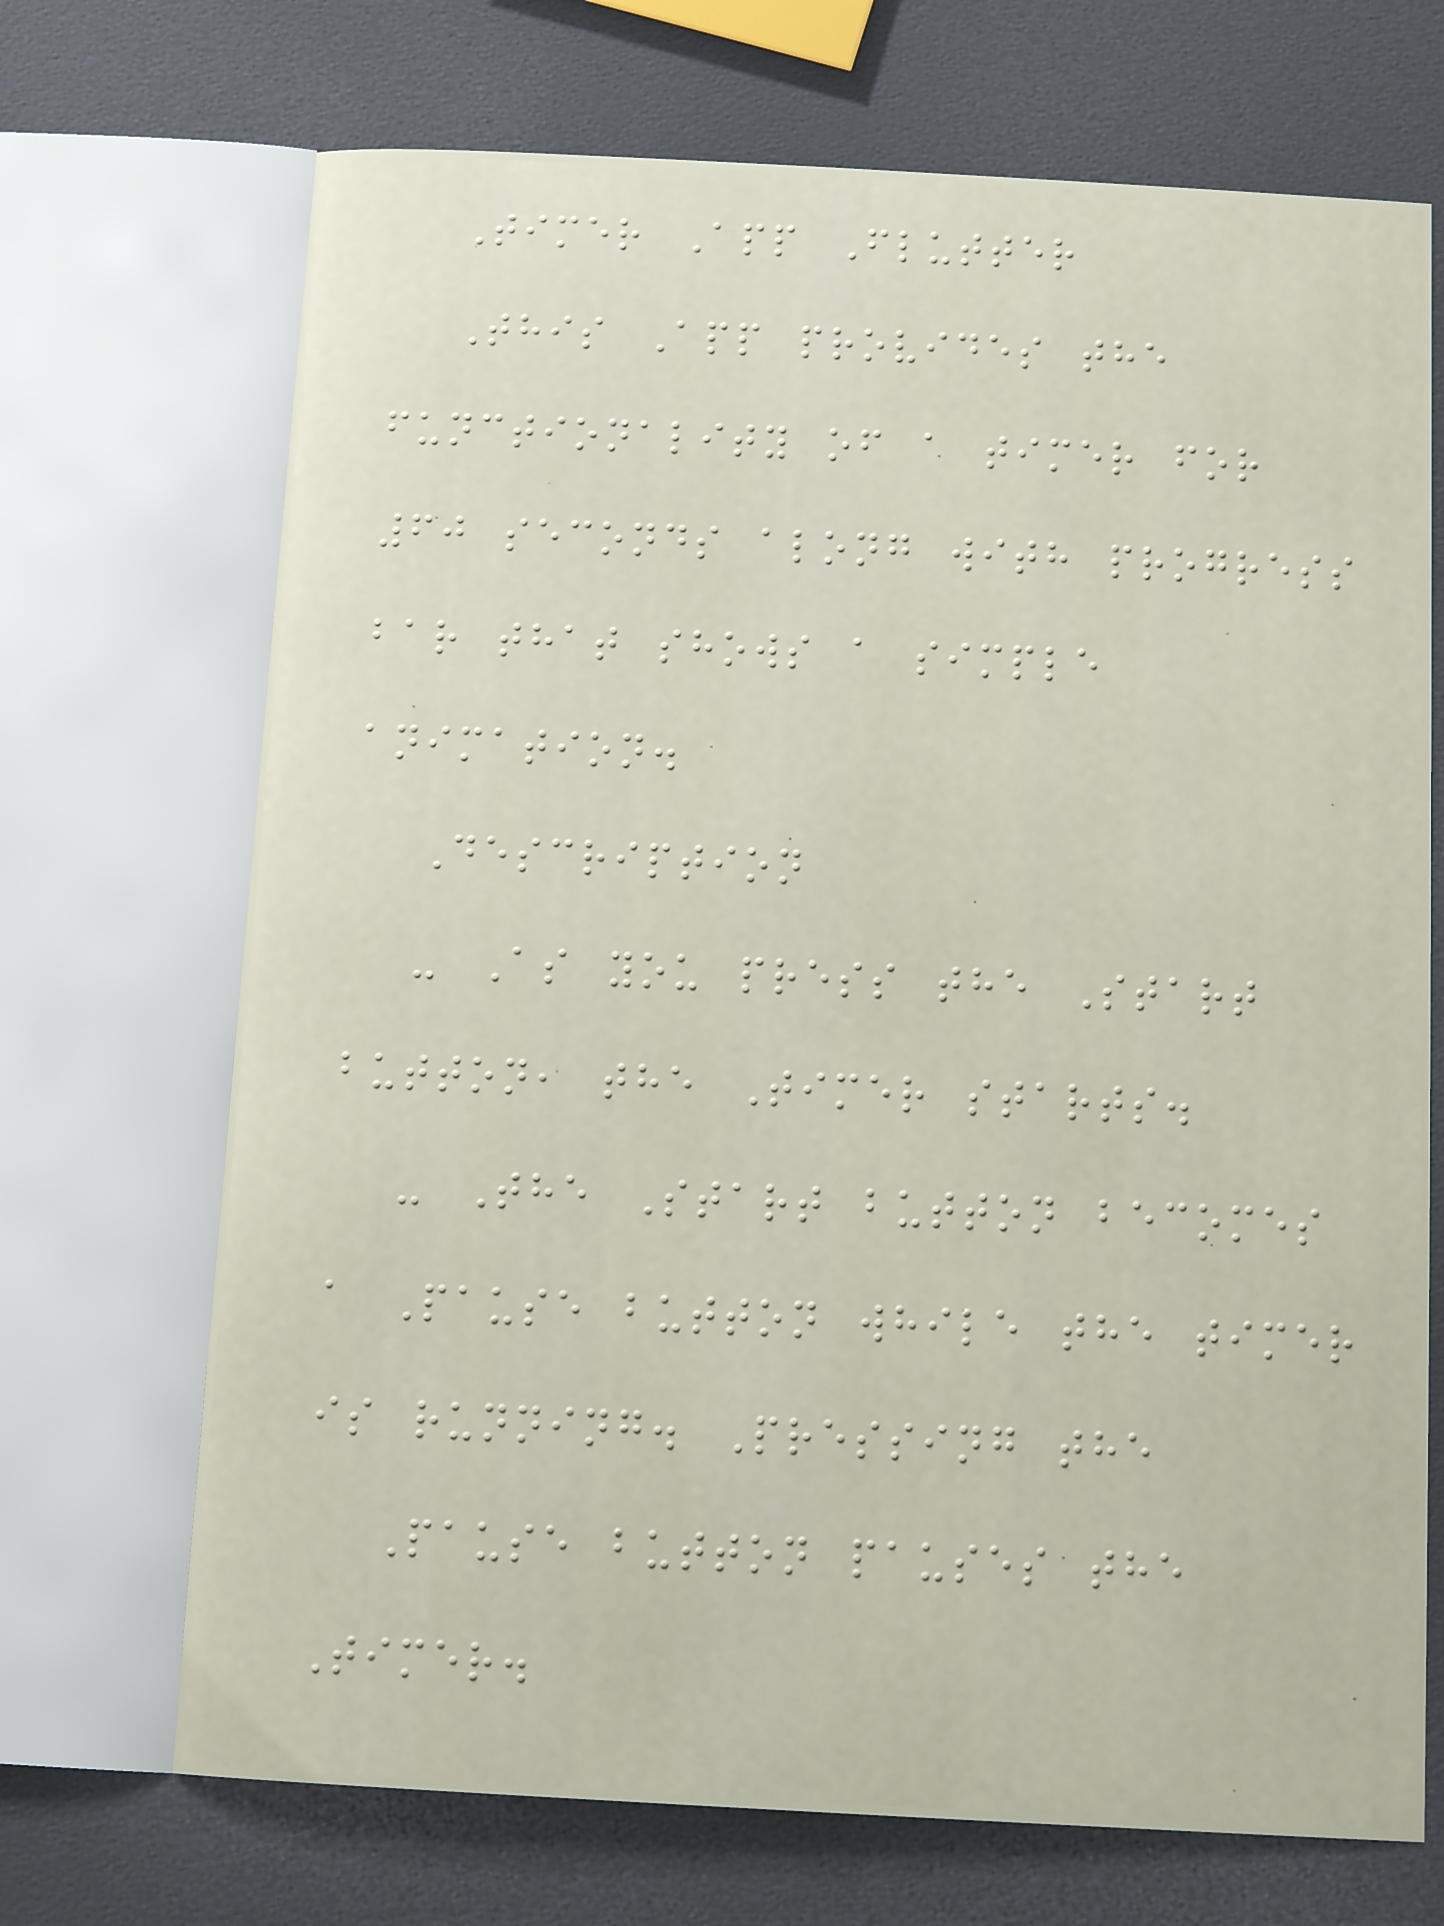Timer App Flutter
This App provides the
functionality of a timer for
60 seconds along with progress
bar that shows a simple
animation.
Description
- As you press the Start
button, the Timer starts.
- The Start button becomes
a Pause button while the timer
is running. Pressing the
Pause button pauses the
Timer.
